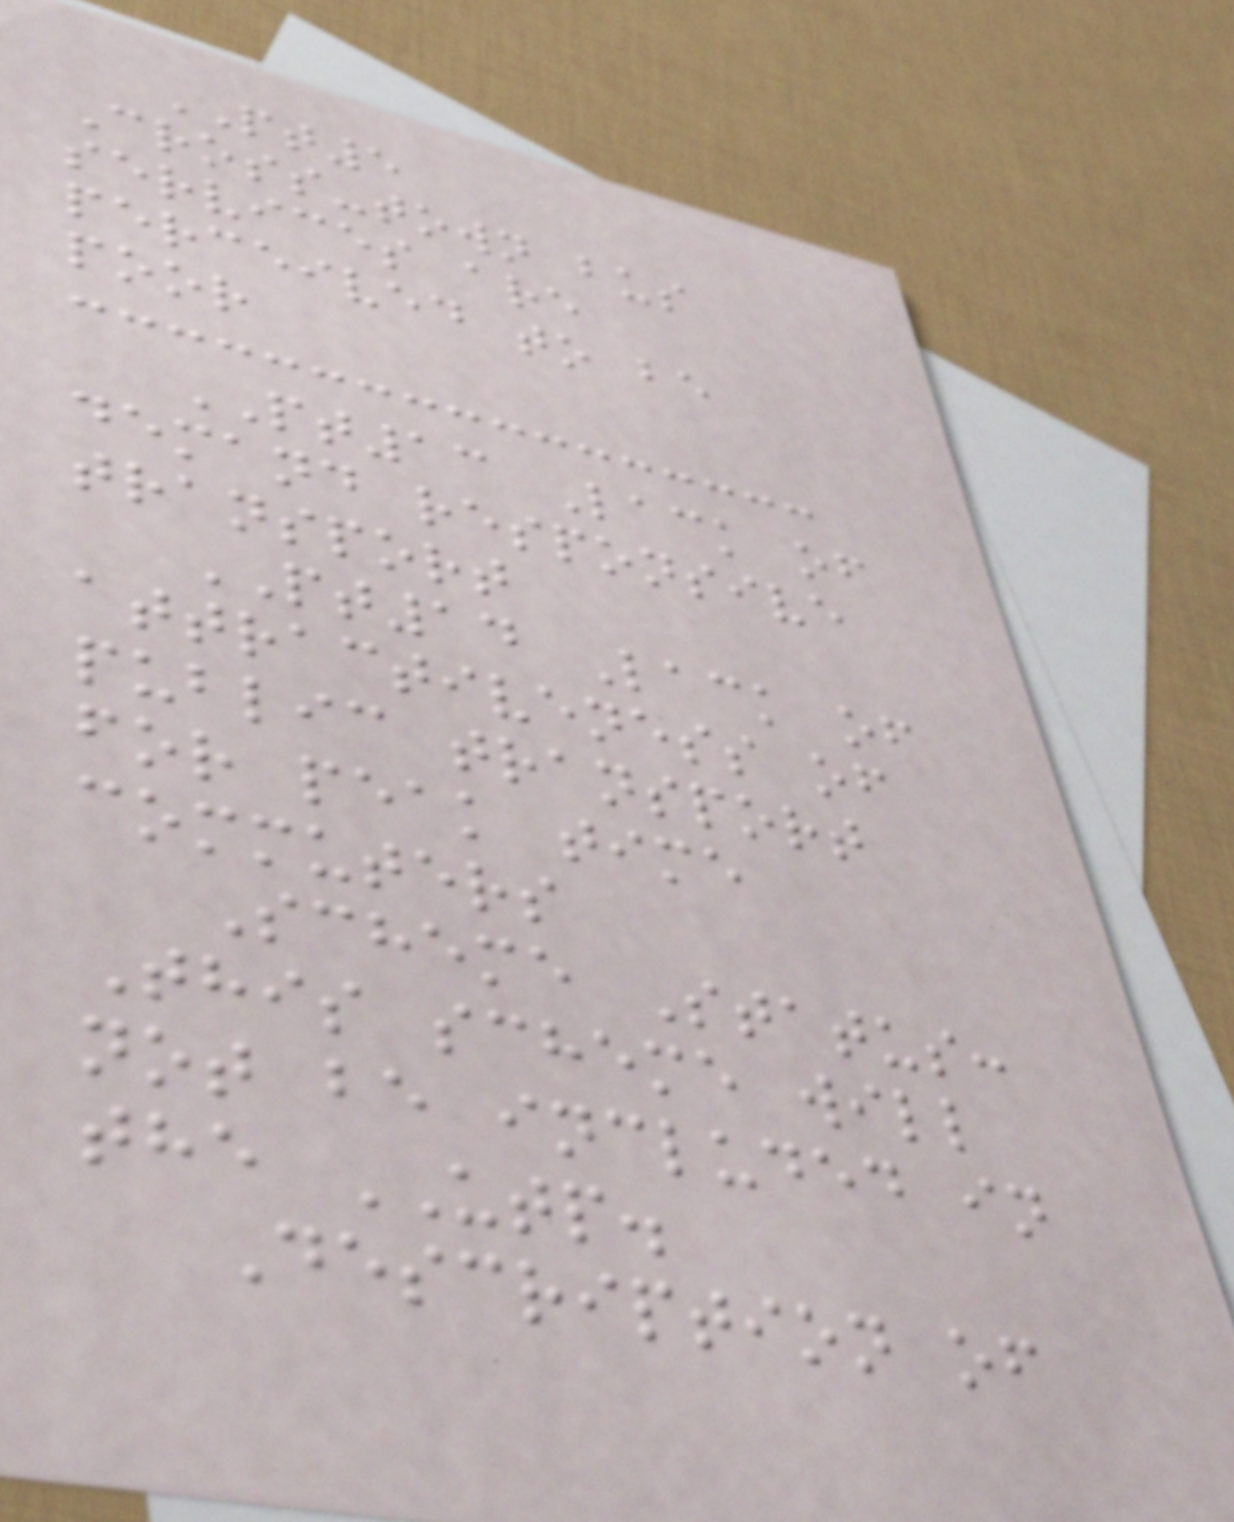PT5
Cross-town bus
services are
perceived to be
poor
PT13 Lack of
demand responsive
transport
PT14 Lack of
attractiveness of
public transport
for peak time
commuters
Scheme Status:
This scheme will
not be included in
the UTP.
Description of
